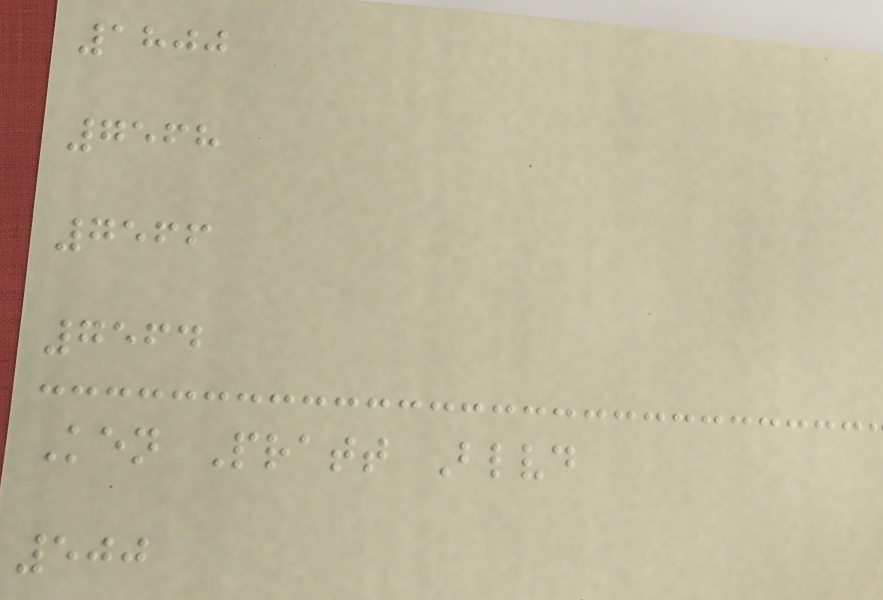1800
7568
7566
7564
Ken Pratt Blvd
500
